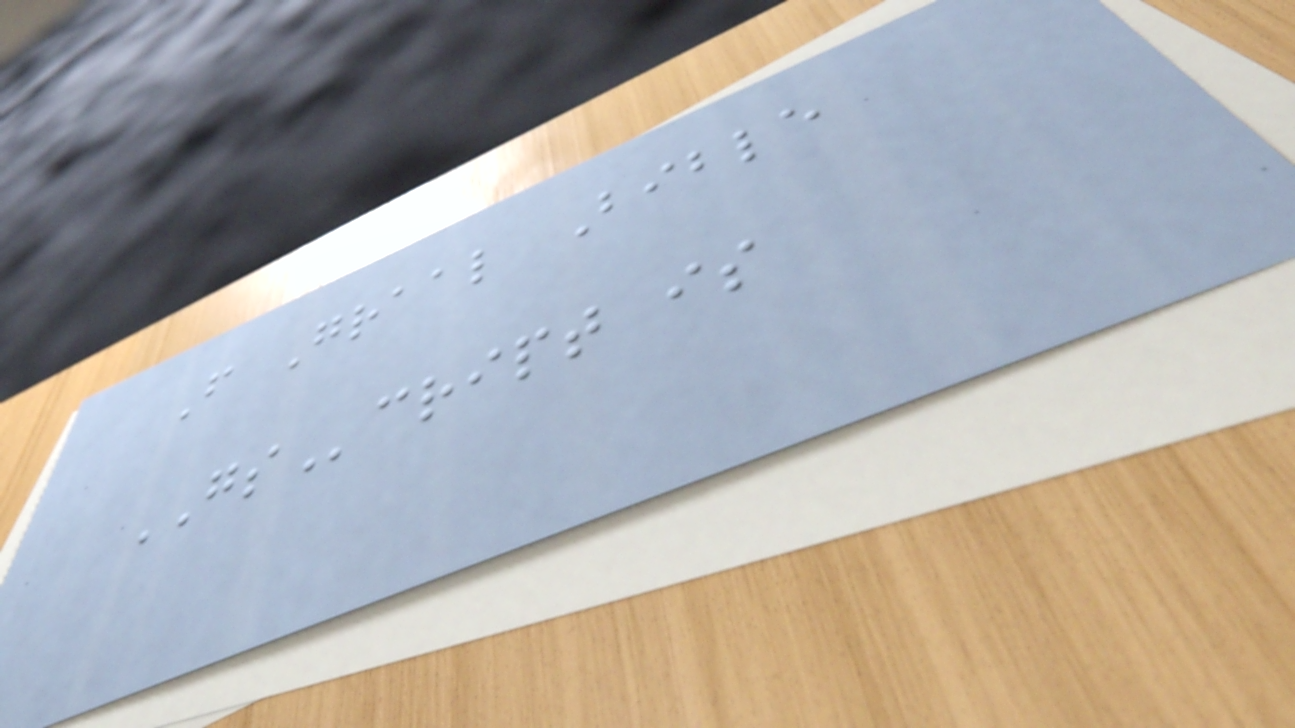From Graal Bible
GScript is
